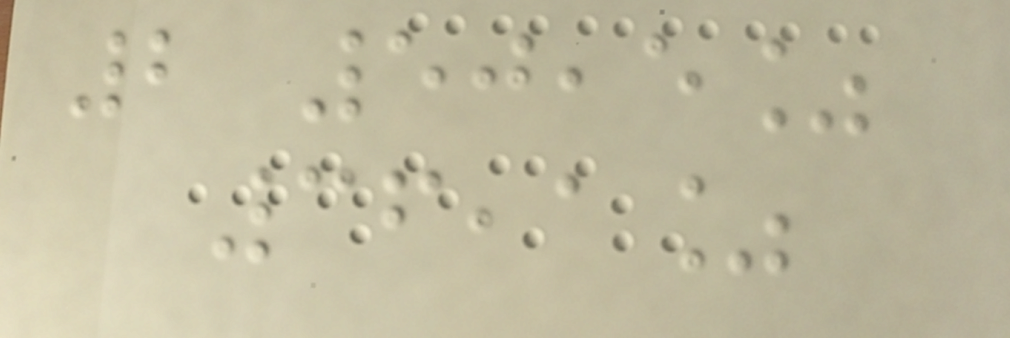2 50,5%
36,1%
